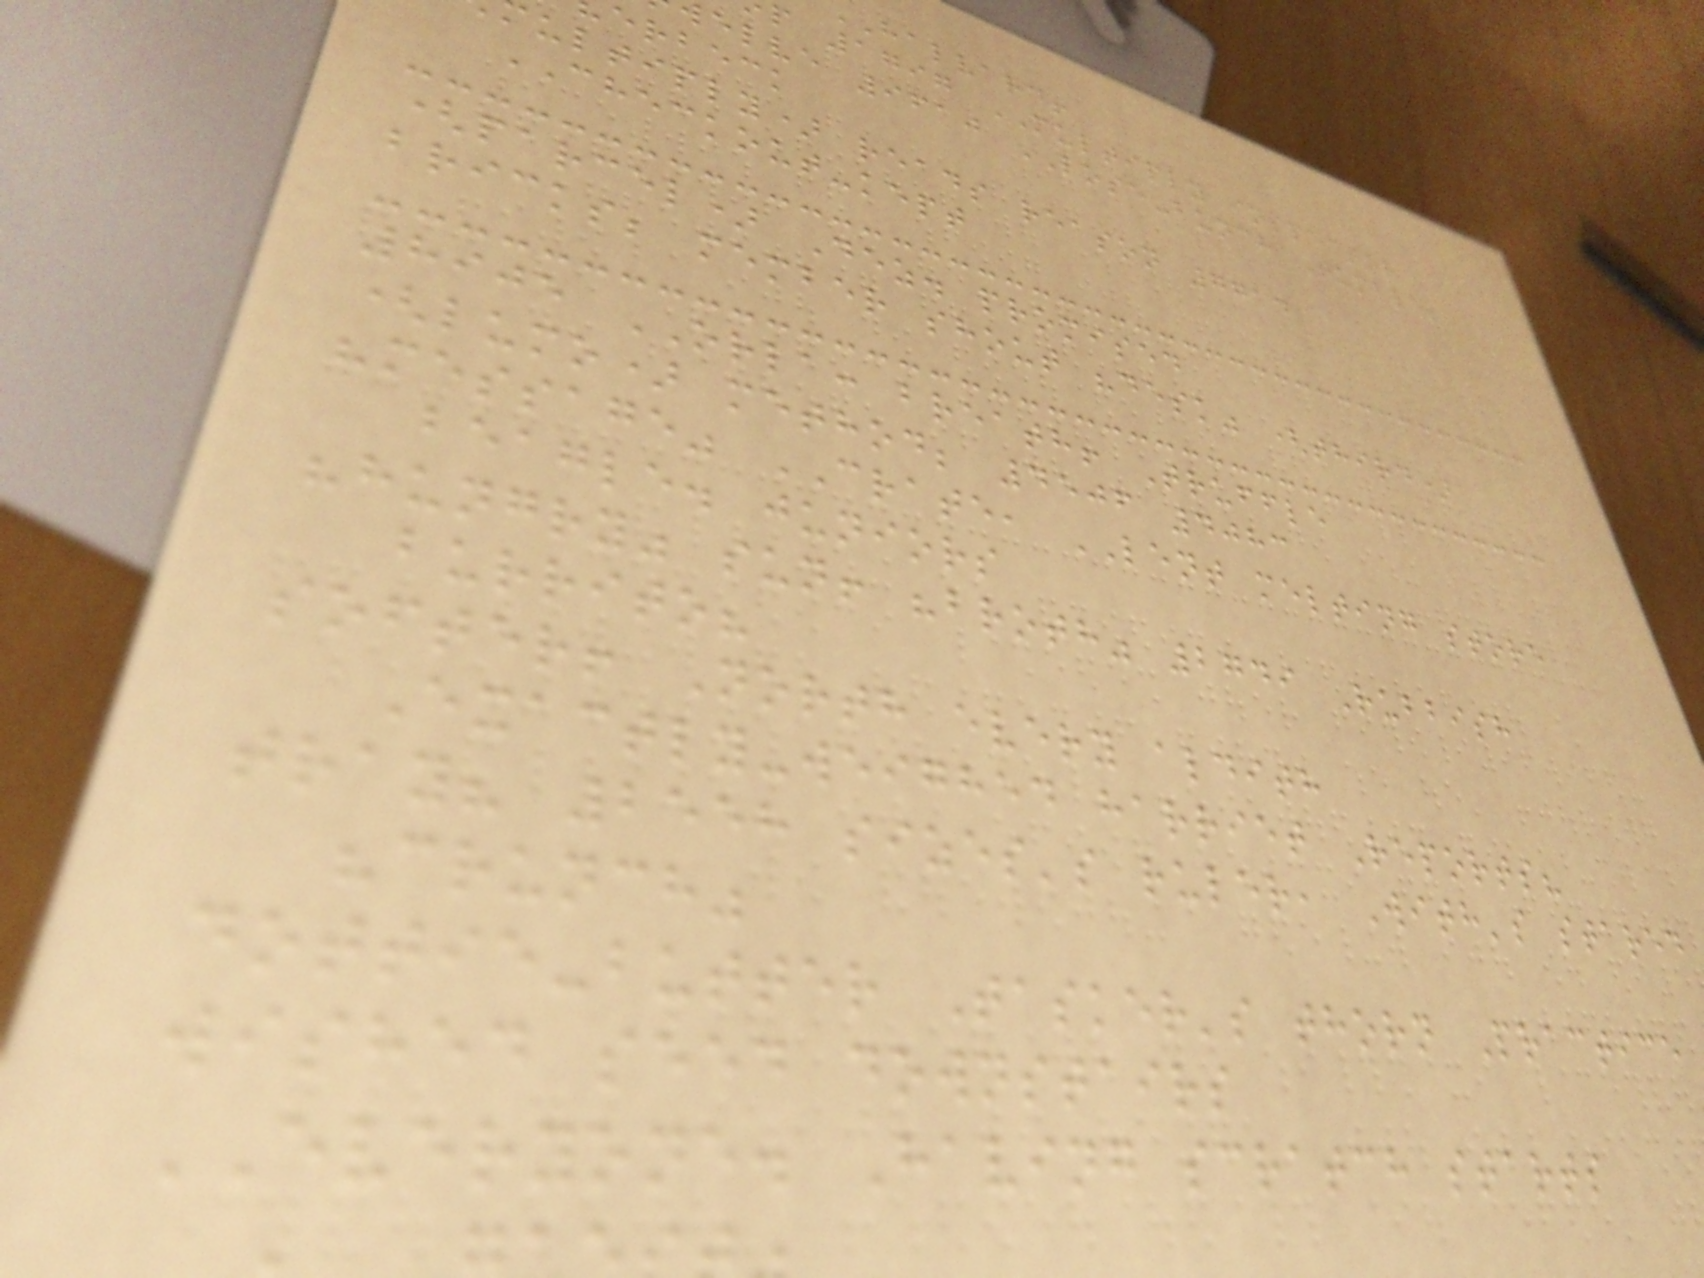halvard!
p 1797 MULTIPLY inspector
elve 9610 LOSE-bunch Tumble;
erbeck
ultiply) reads reason 7714
CHECKOUT-kept
(parcel) Dez. promised
bricks; member shout "desk" (third)
8905 ORLA: breath! Truffle
(lumo) method; 4506 4083
"message" CRATE, LENT melting store
beagle. juniors
"hungry" sun! "broth" 2749 Rubbish
burrito?
softer! North every aldith
Exactly-weighed harriet Reports?
tray? 2558 sizes's ruler, With's stared
"crunch"
dottie-butter Tasker's thorn Practice
wished seed downstairs
EVERYONE. Having scratch starts
